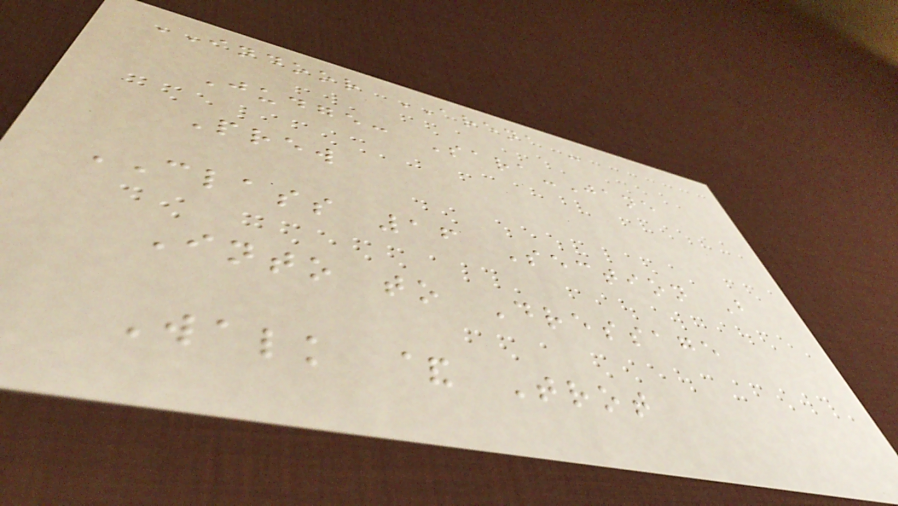INDOOR ARENA -
Judge: Sara-Jane
Prew
CLASS 16 Section B
Into to Dressage
Walk & Trot
